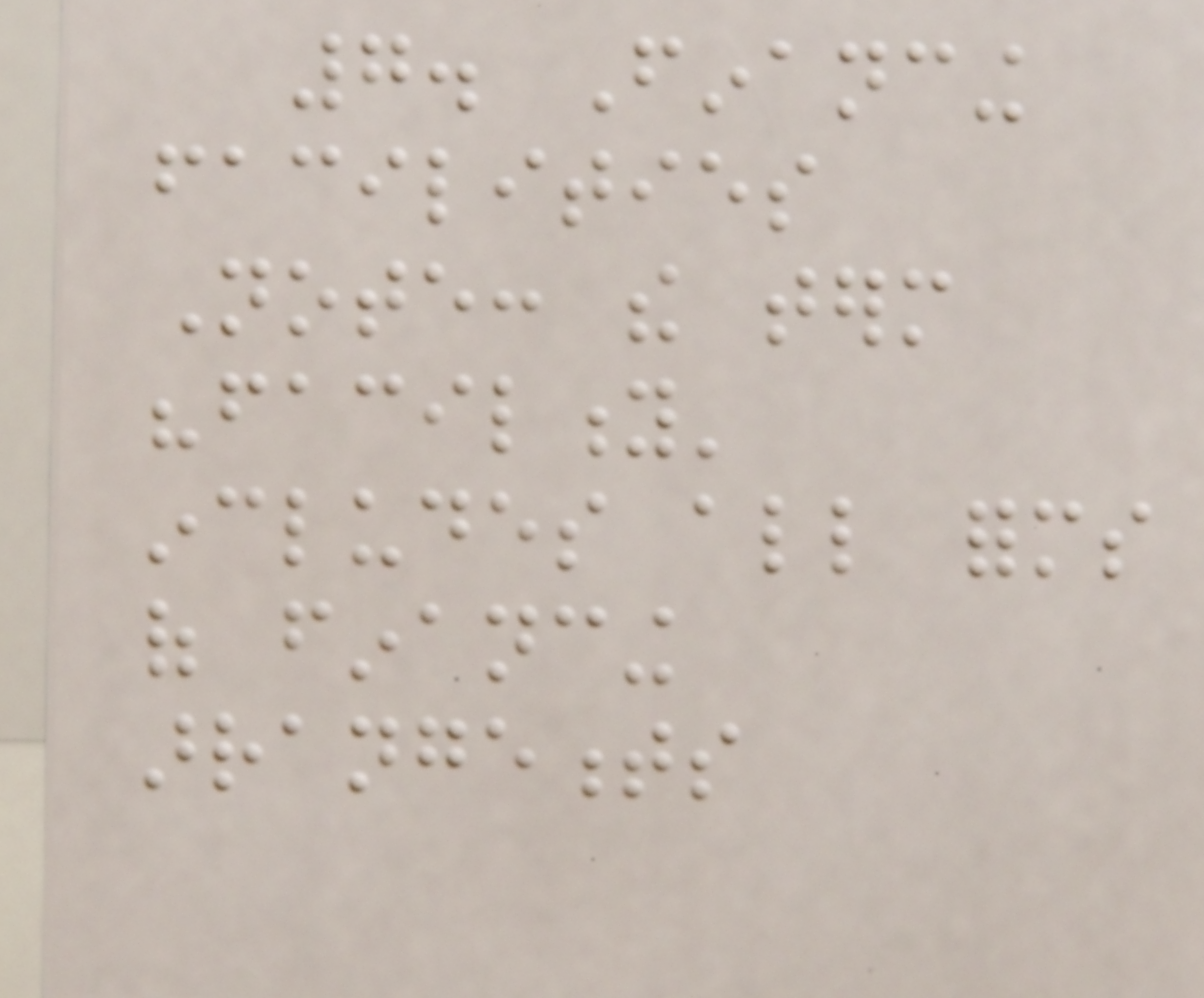7. Financing
facilities
Note: the term
"facility'
includes all forms
of financing
arrangements
